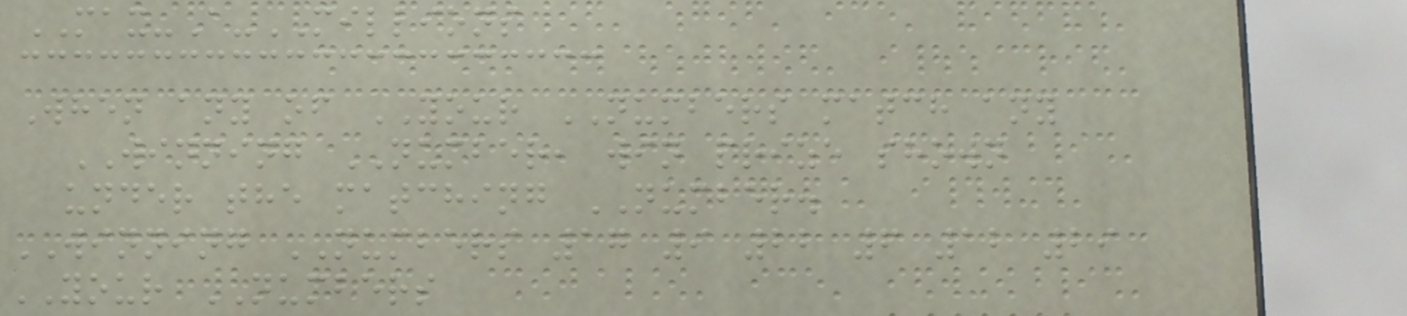MAX-A-MILLIONS
When any of YOUR NUMBERS match any
WINNING NUMBER, win prize shown
under the matching NUMBER.
WINNING NUMBERS 17 9 22 6 12 29
YOUR NUMBERS
